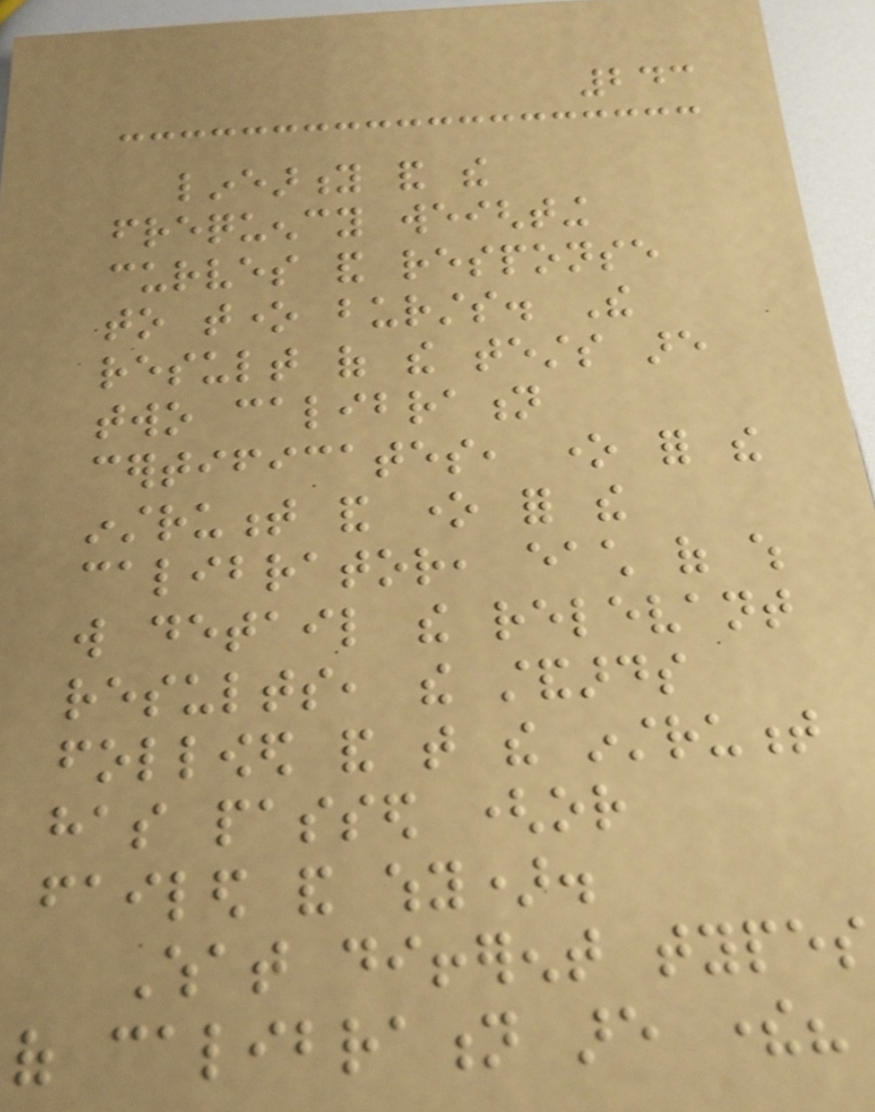243
linearity and the
frequency weighting
curves and response
to tone bursts. The
result of the tests are
two calibration
certificates, one for the
instrument and one for the
calibrator, each of which
will detail the relevant
results, the standards
followed and that the instrument
has passed (or
failed and why).
What different types
of calibration are there?
